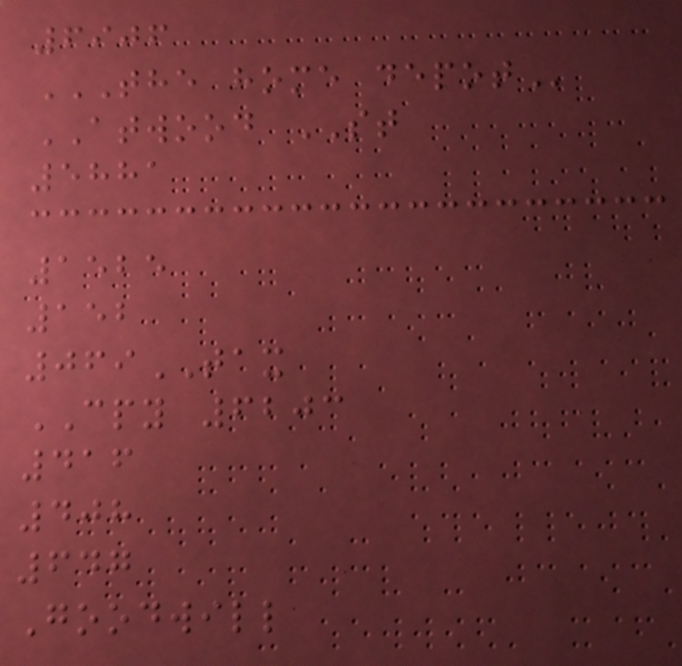6906
THE HOME DEPOT
ATWOOD ST
5881
1525
152
069TAX
CPY 6203
416
408
647
Goodwill
